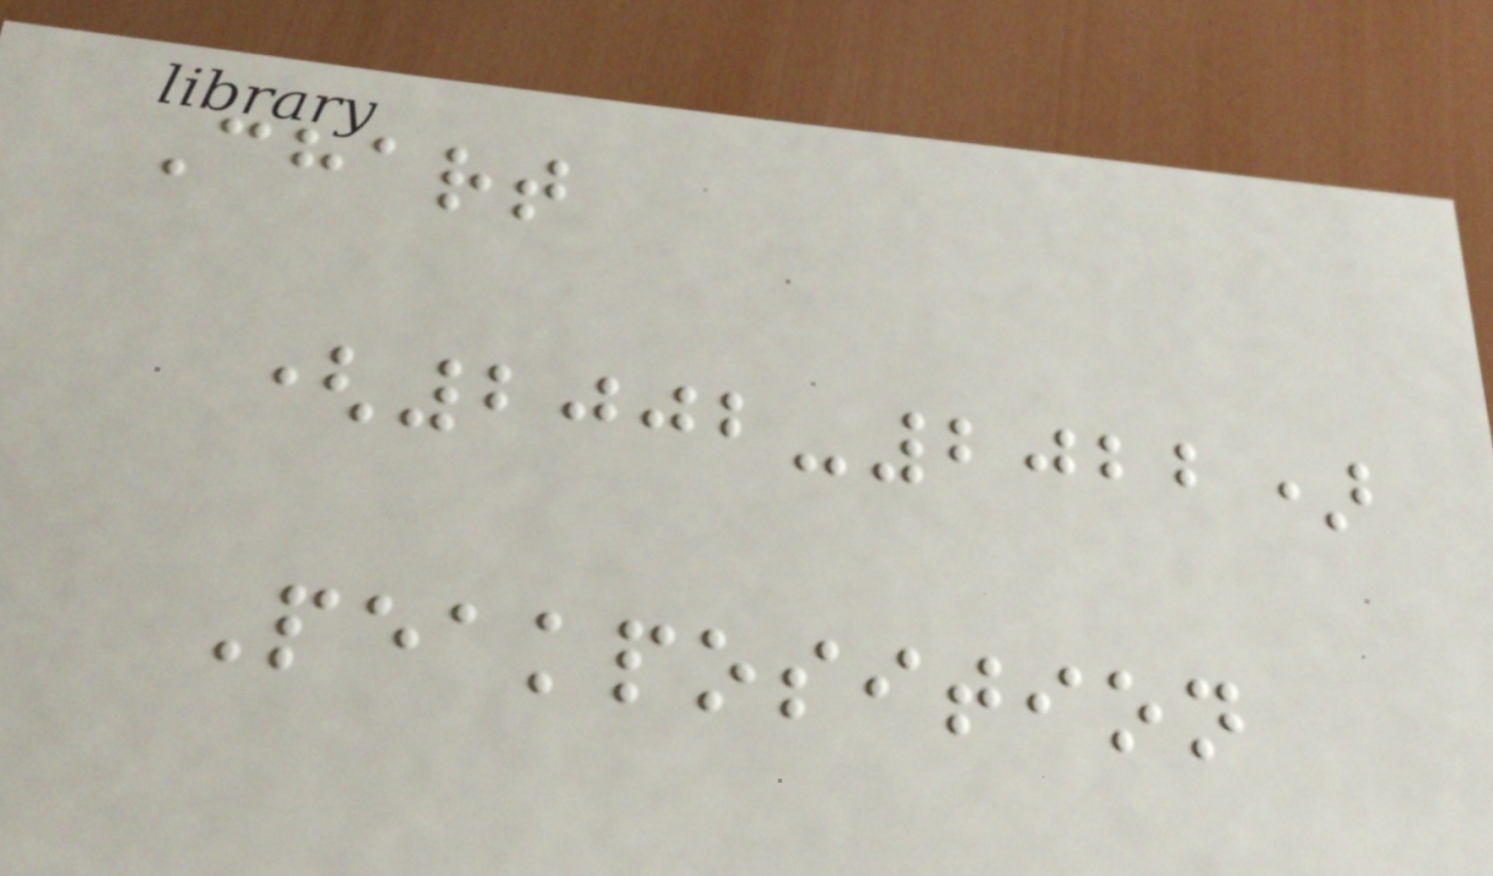Chart
(2002-2022)
Peakposition
